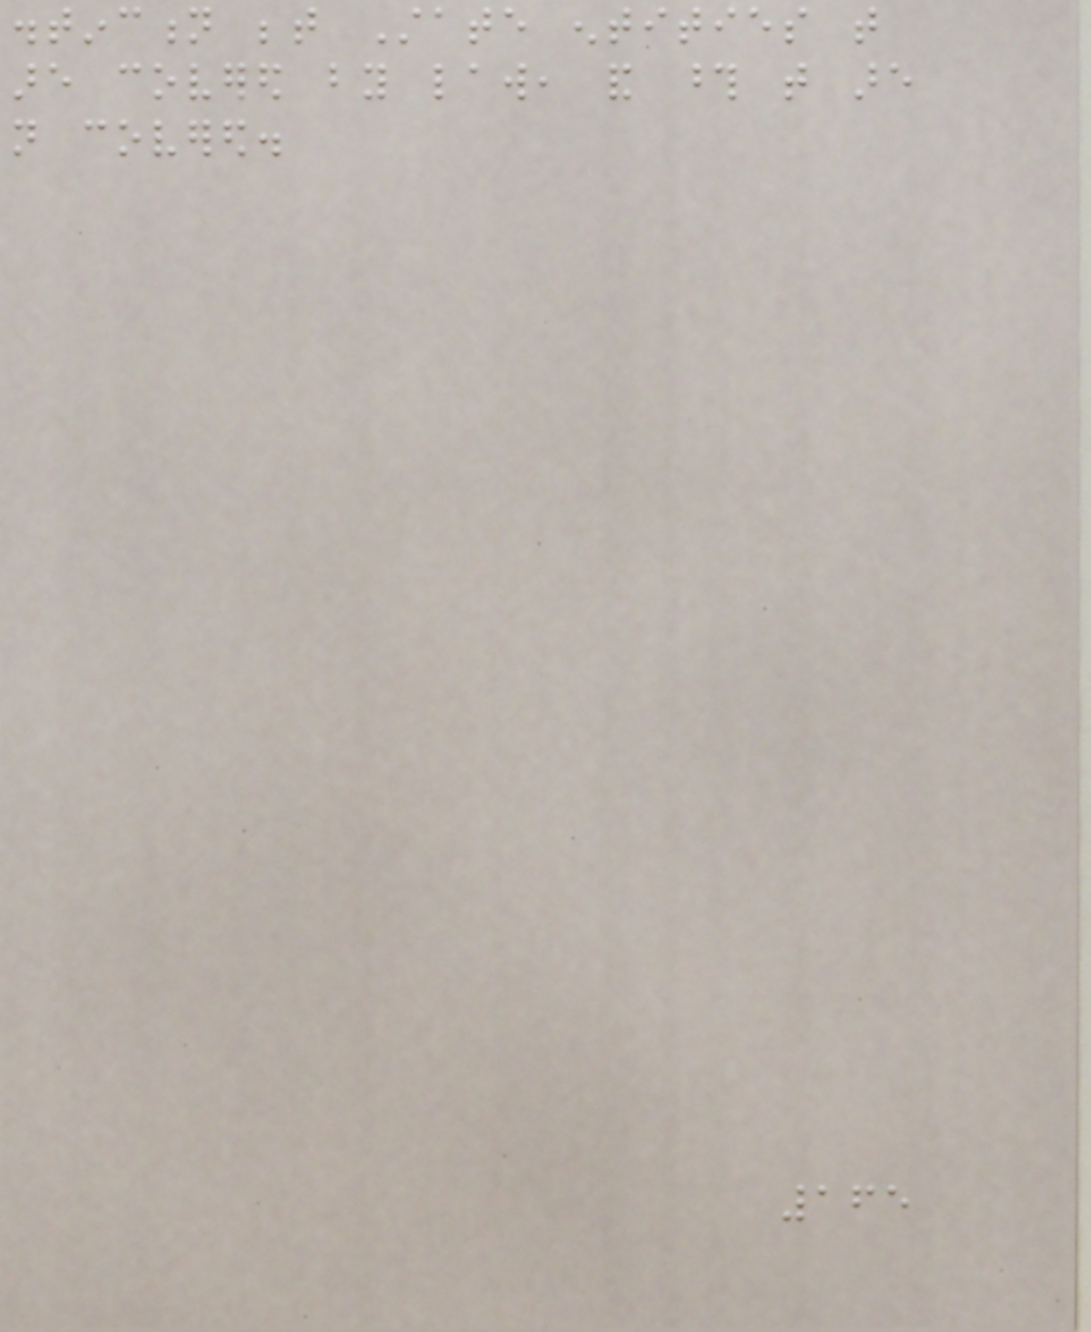distinction between State entities that
are covered by law, and those that are
not covered.
165
